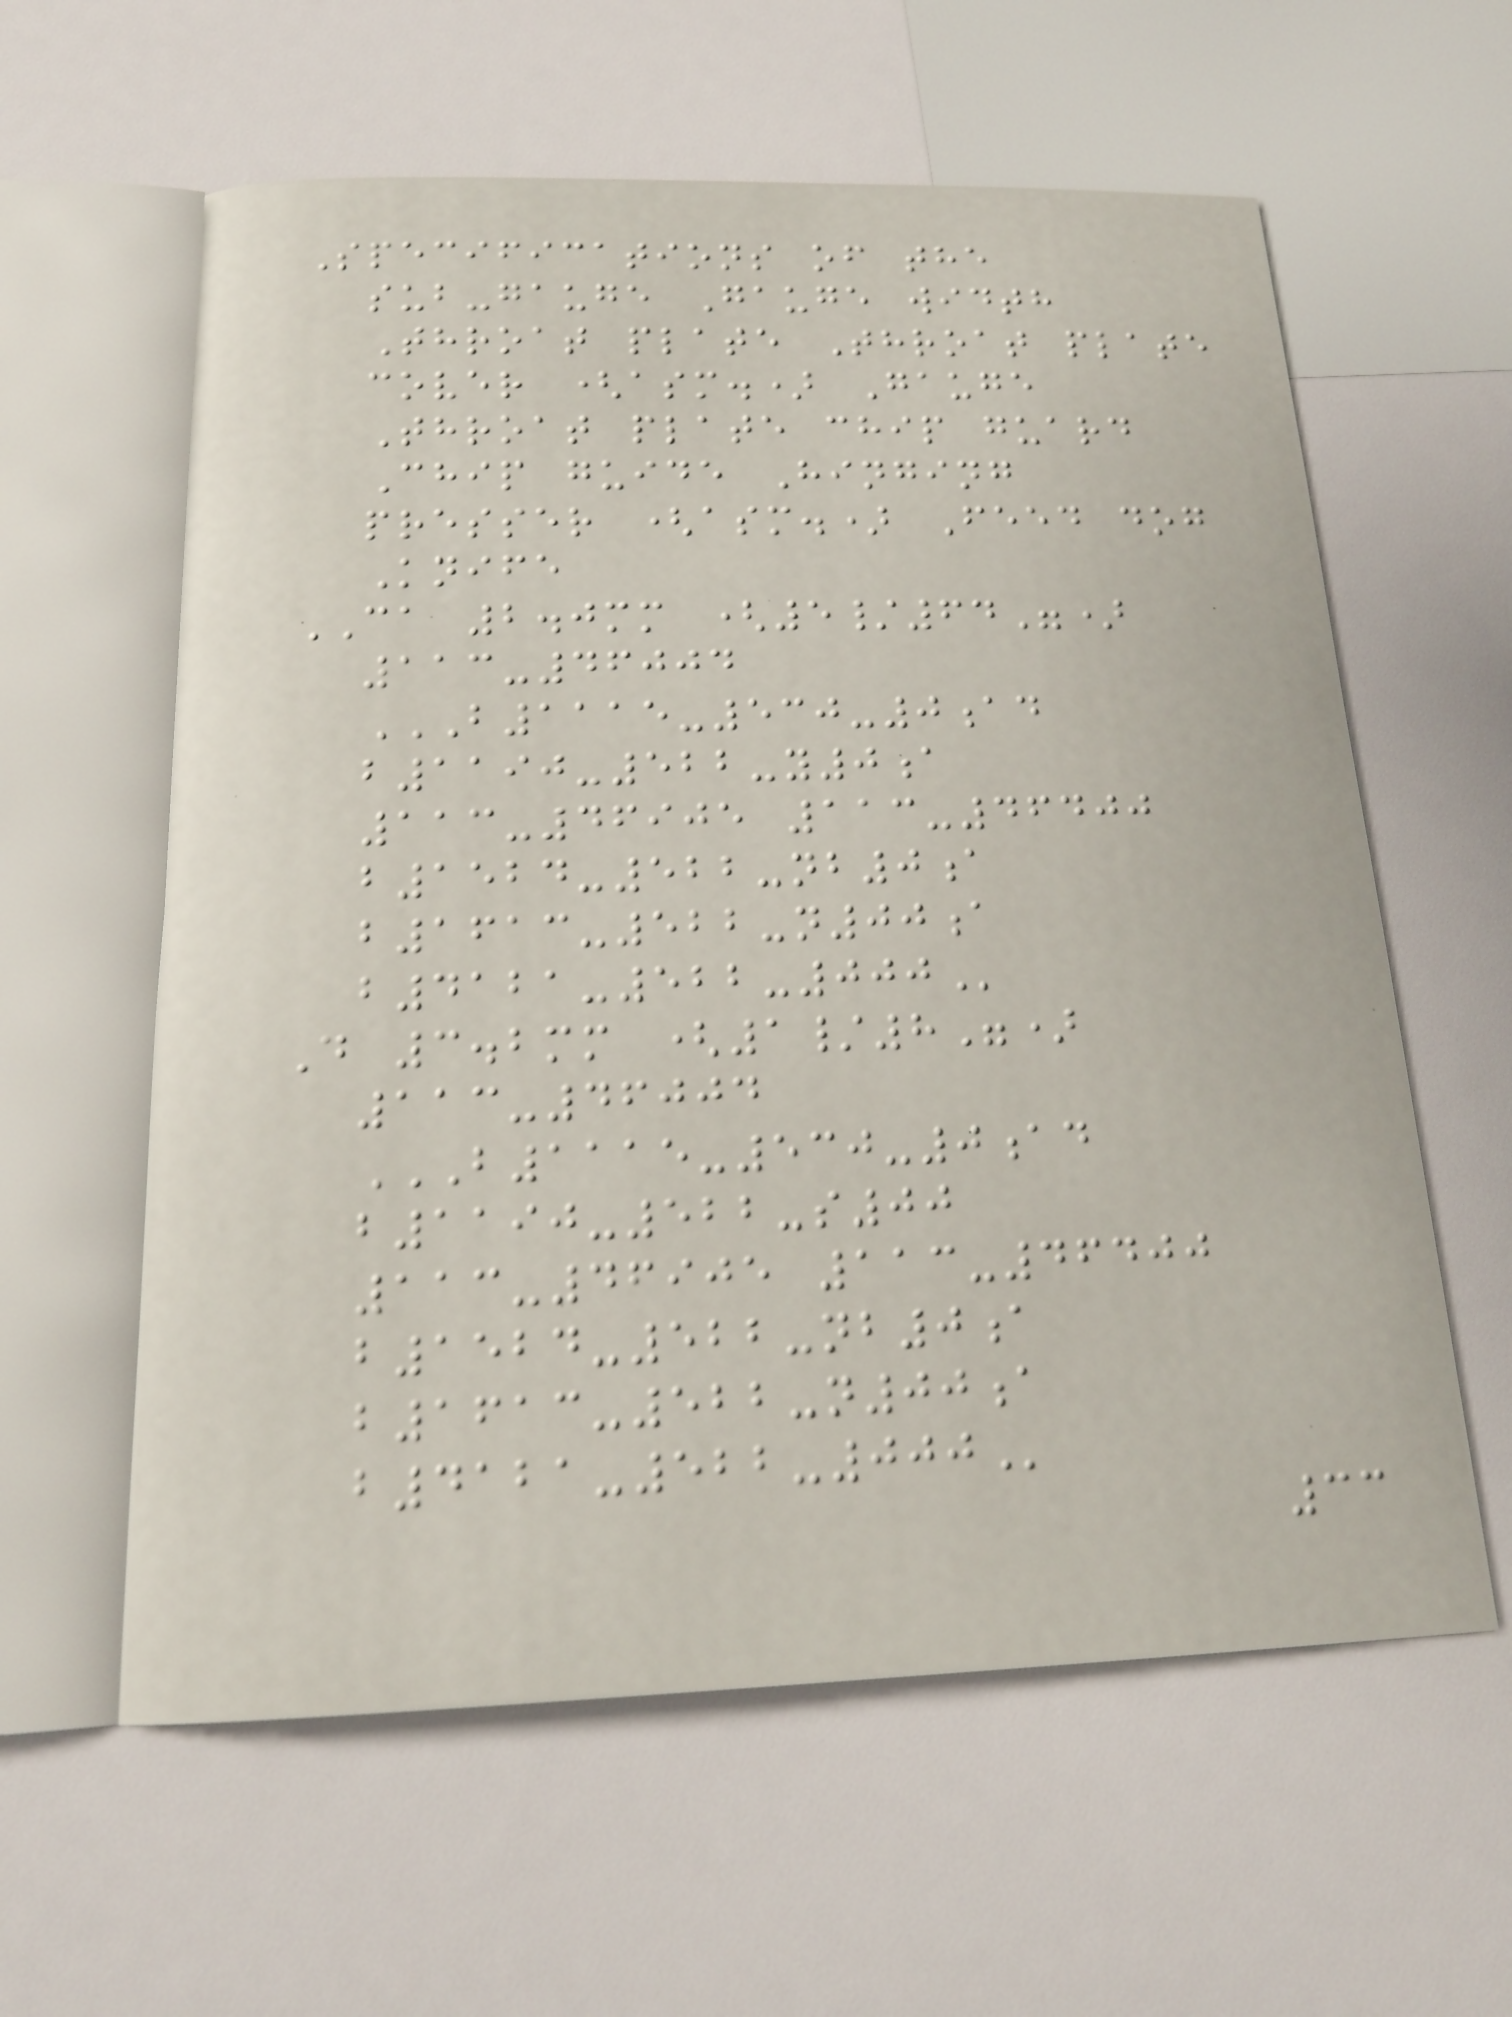Specifications of the
sub-gauge Gauge width
Throat plate Throat plate
cover (asm.) Gauge
Throat plate chip guard
Chip guide Hinging
presser (asm.) Feed dog
Knife
CA 2.0mm (5/64")
113-46004
B1115-530-0AD
B1190-522-Y0A
113-46905 113-46400
B1524-522-NB0A
B1613-522-N00A
B4121-522-000
D 3.2mm (1/8")
113-46004
B1115-530-0AD
B1190-522-S00
113-46905 113-46400
B1524-522-NB0A
B1613-522-N00A
B4121-522-000
33
